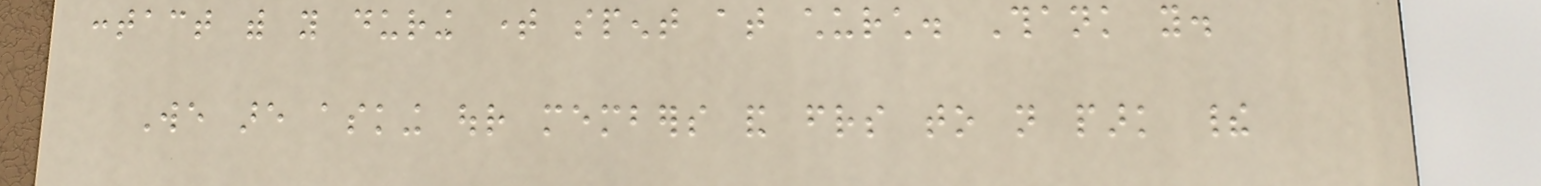contact with you during time spent at church. Thank you.
We are asking our members and friends to not park their
